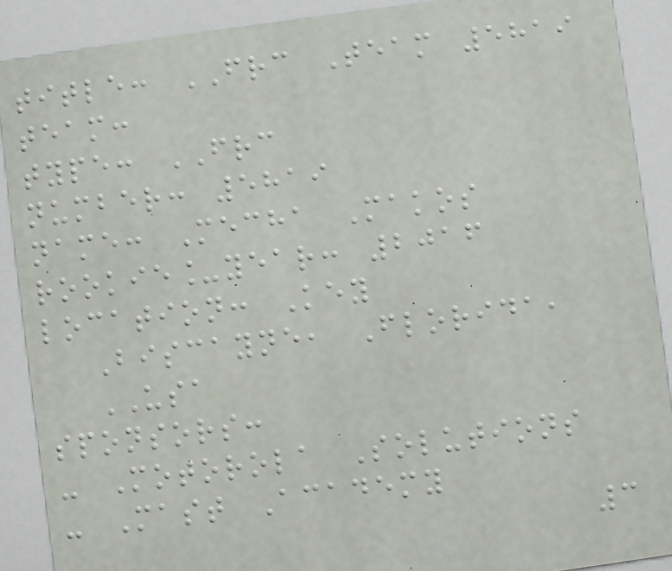title: FRC Team 5819
team:
type: FRC
number: 5819
name: Mecha Makos
rookie_year: 2016
location: Key
Biscayne, Florida,
USA
sponsors:
- Motorola Solutions
- Mast Academy
3
